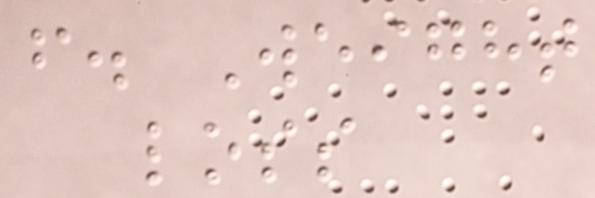f. Weight
loss
